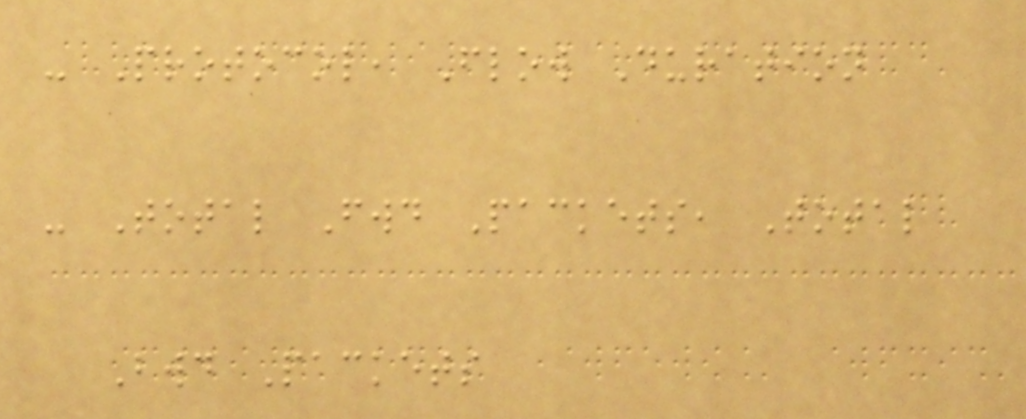- Protocol, Flow Duration
- Total Fwd Packets, Total
Bwd Packets
